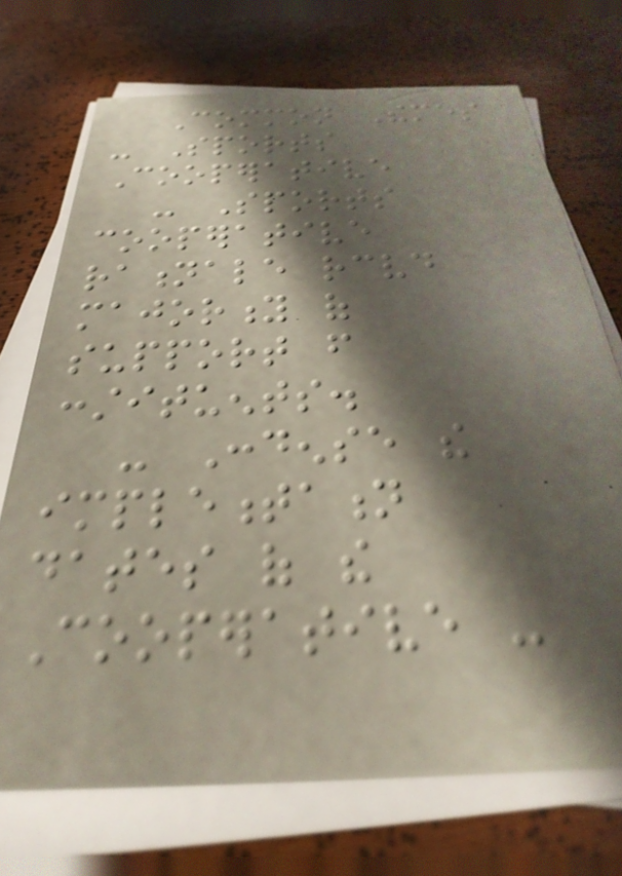Common Themes
- Sports
Cooperative
- Sports
cooperative
rationale received
majority of
support from
constituents.
- Condense the
implementation
dates of the
Cooperative -
